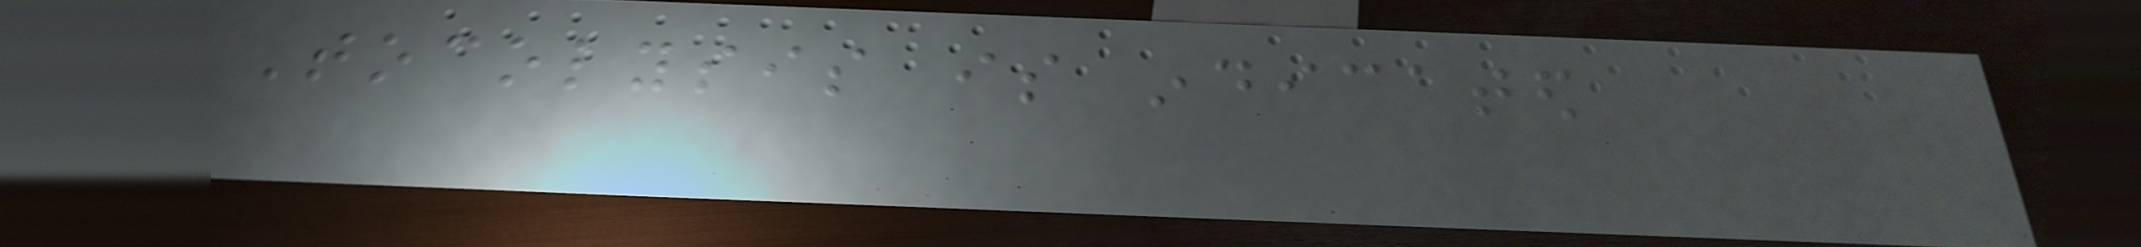Tocolysis is indicated
